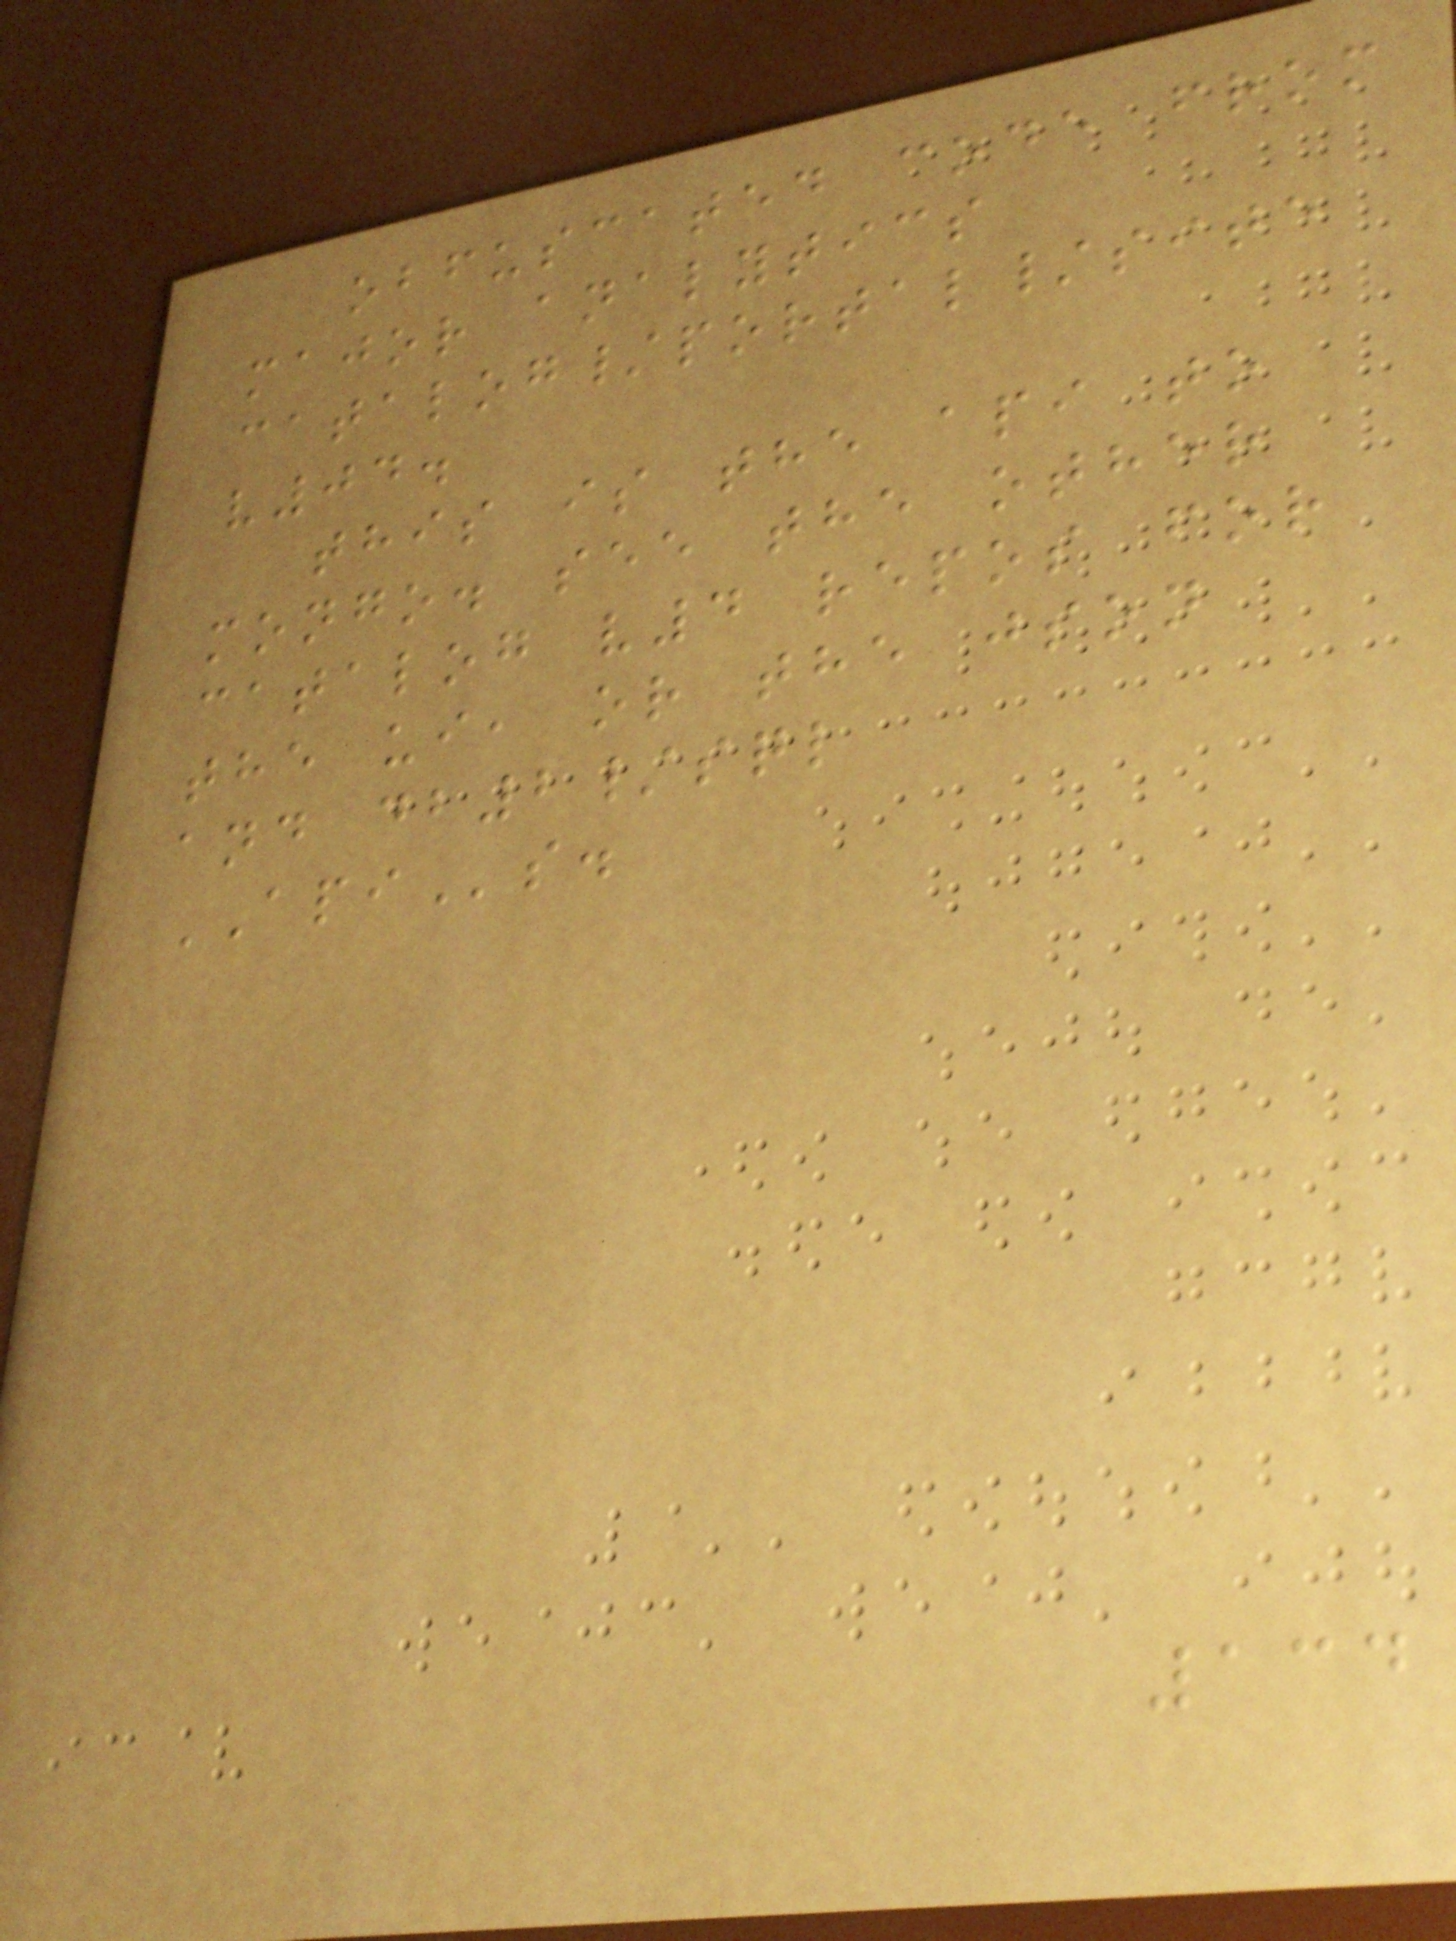obfuscated code from
major analytics
catalog/portal/site
v04.
this is the api to
mongo. see the other
catalog v4 repos for
the ui, or the json
and db2/sql
APIs.
134
